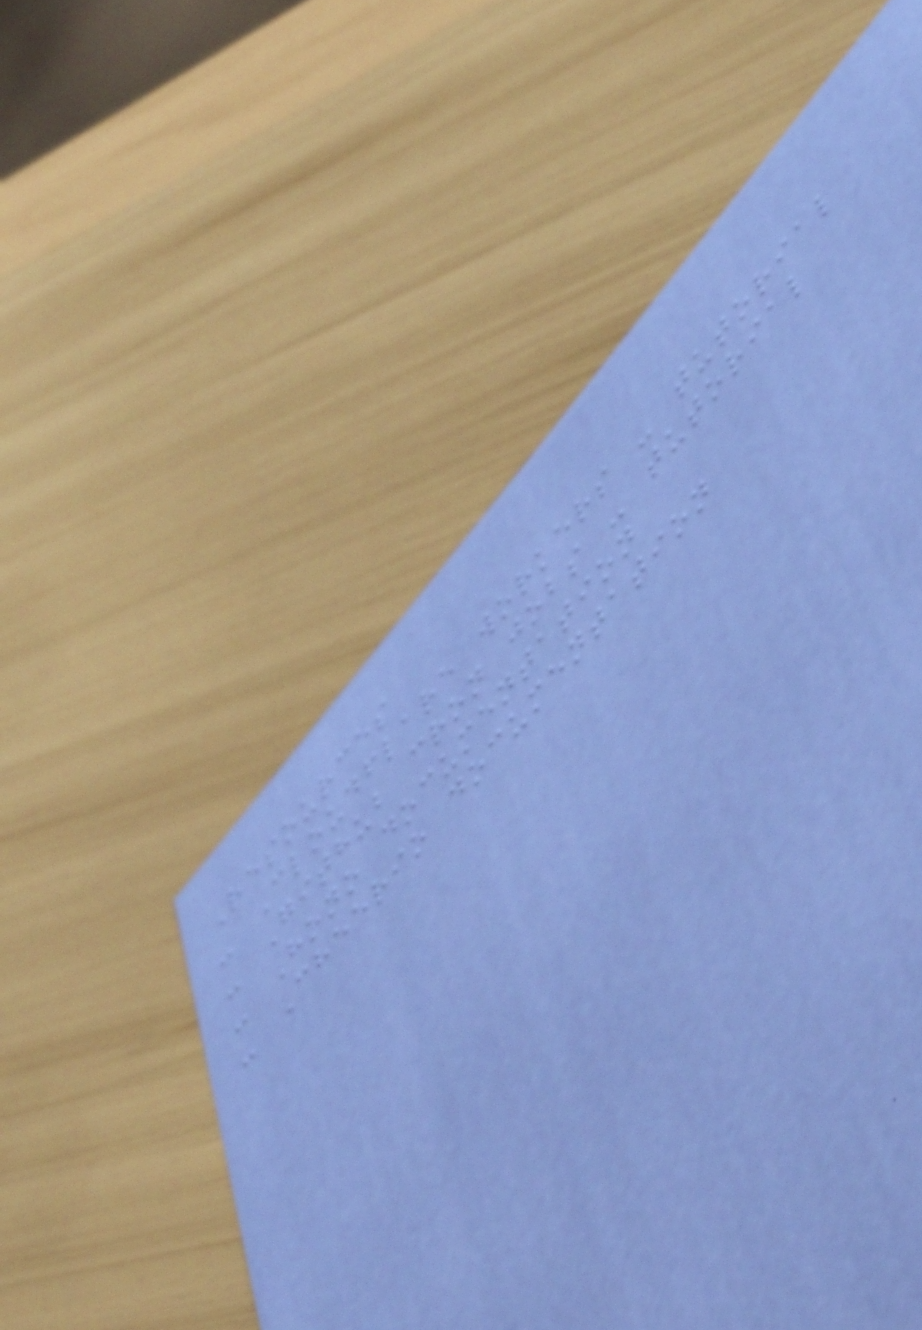Resources
- Cloudflare workers - tutorial
- Github cron jobs - tutorial
- Hono documentation
- Cheerio documentation
